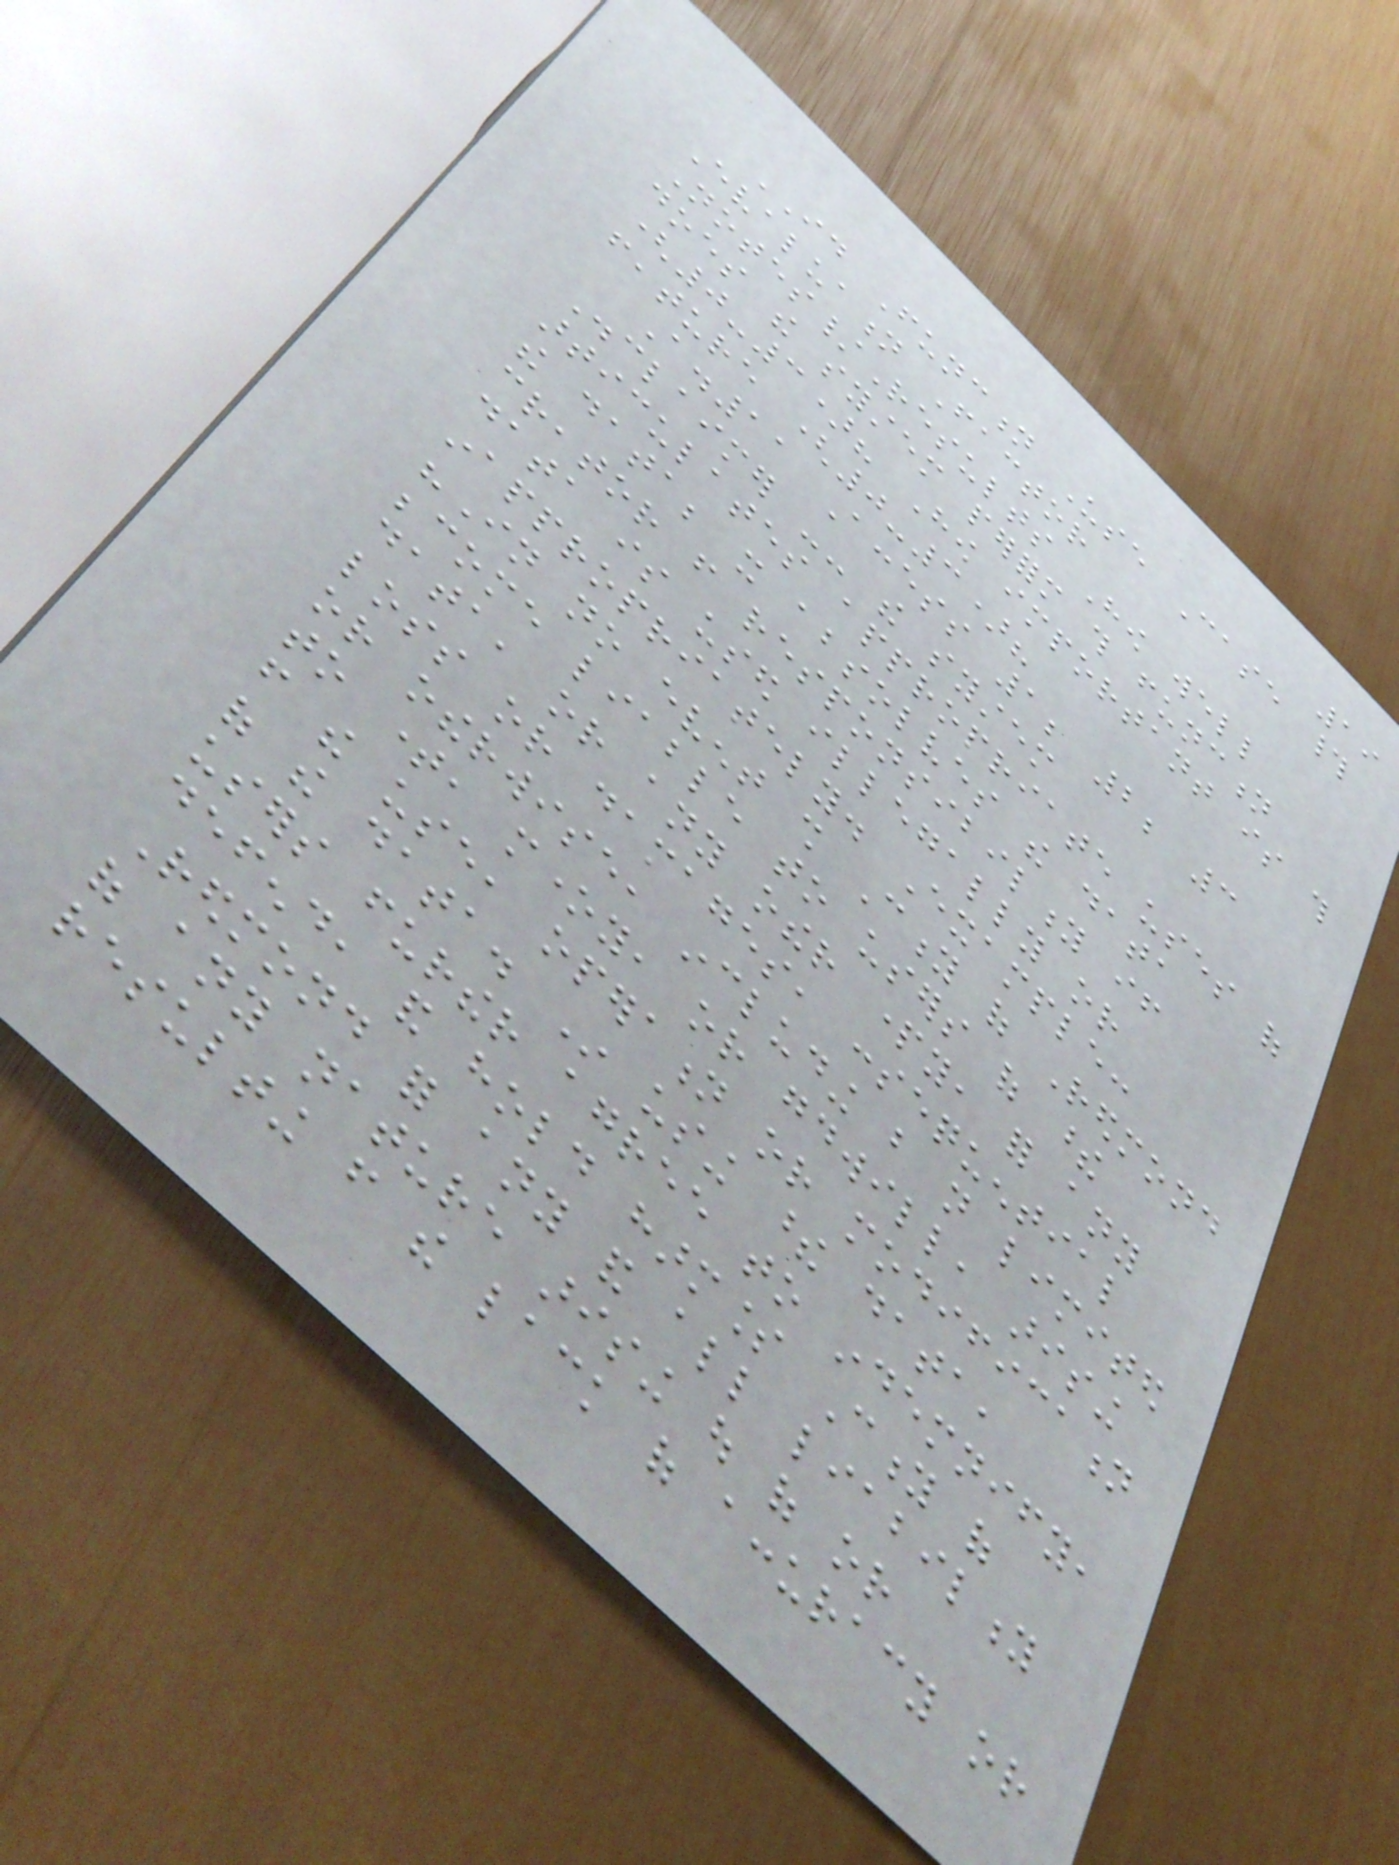19
ID Function Use Case #
Evaluation Factor
Notes/Results How well
does the system perform this function
(0-3)? How important is this
feature (0-3)?
A.11 Access 1; 2; 3
Disclaimer -- the system
articulates appropriate uses of
the data; it absolves the data
creator from responsibility if
data is used illegally or
inappropriately. Example:
"In no event shall City of Redmond
become liable to users of these
data, or any other party, for any
loss or damages, consequential
or otherwise, including but not limited
to time, money, or goodwill, arising
from the use, operation or modification
of the data. In using these data,
users further agree to indemnify,
defend, and hold harmless City of
Redmond for any and all liability
of any nature arising out of or
resulting from the lack of accuracy or
